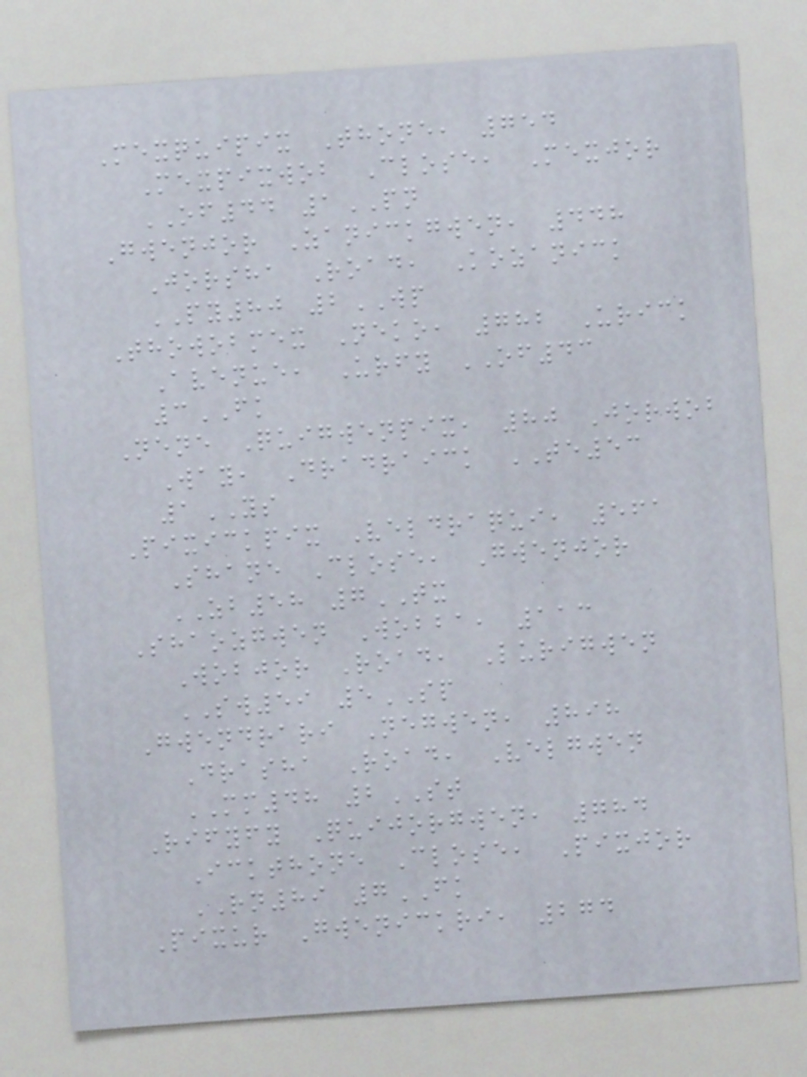Mexquipix Thone, 754
Mexpixwob Close, Mexjor
OF44 1PN
Gwenjor Zanickgwen, 448
Jorsha Road, Kozanick
PY80 2WP
Thowobmex Neko, 782 Urick
Avenue, Urfy OF43
3FK
Nene Quigwenpix, 80 Jorwob
Way, Dradraick TE53
1YS
Pixickpix Veldraqui, 561
Shane Close, Gwenjor
ZB58 7TX
Shaozgwen Wobba, 113
Wobjor Road, Lurigwen
SW59 5SP
Gwendrari Negwen, 898
Drasha Road, Velgwen
MM48 2ST
Rifyfy Quijorgwen, 784
Ickthone Close, Pixjor
RN89 7FK
Pixur Gwenickri, 274
